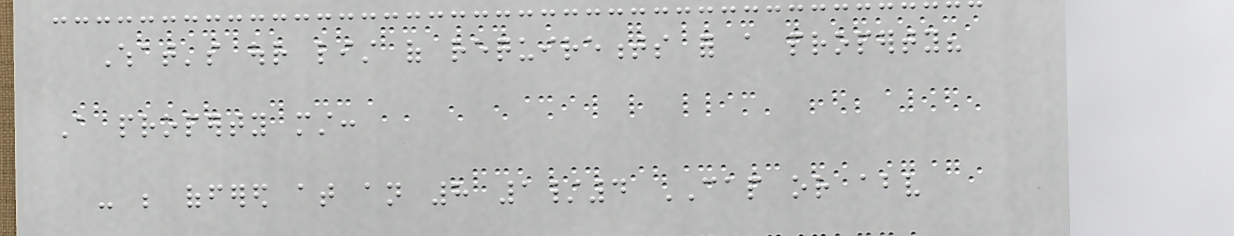What's our list of requirements for a property?
A property must:
- be offered at an 8 1/4 CAP or above
